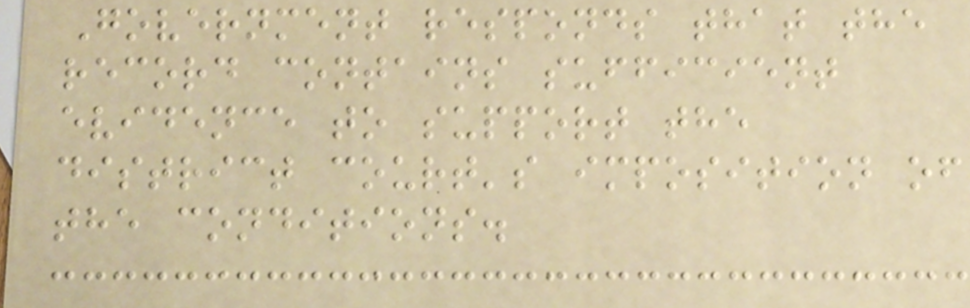Government responds that the
record contains sufficient
evidence to support the
district court's imposition of
the conditions.
